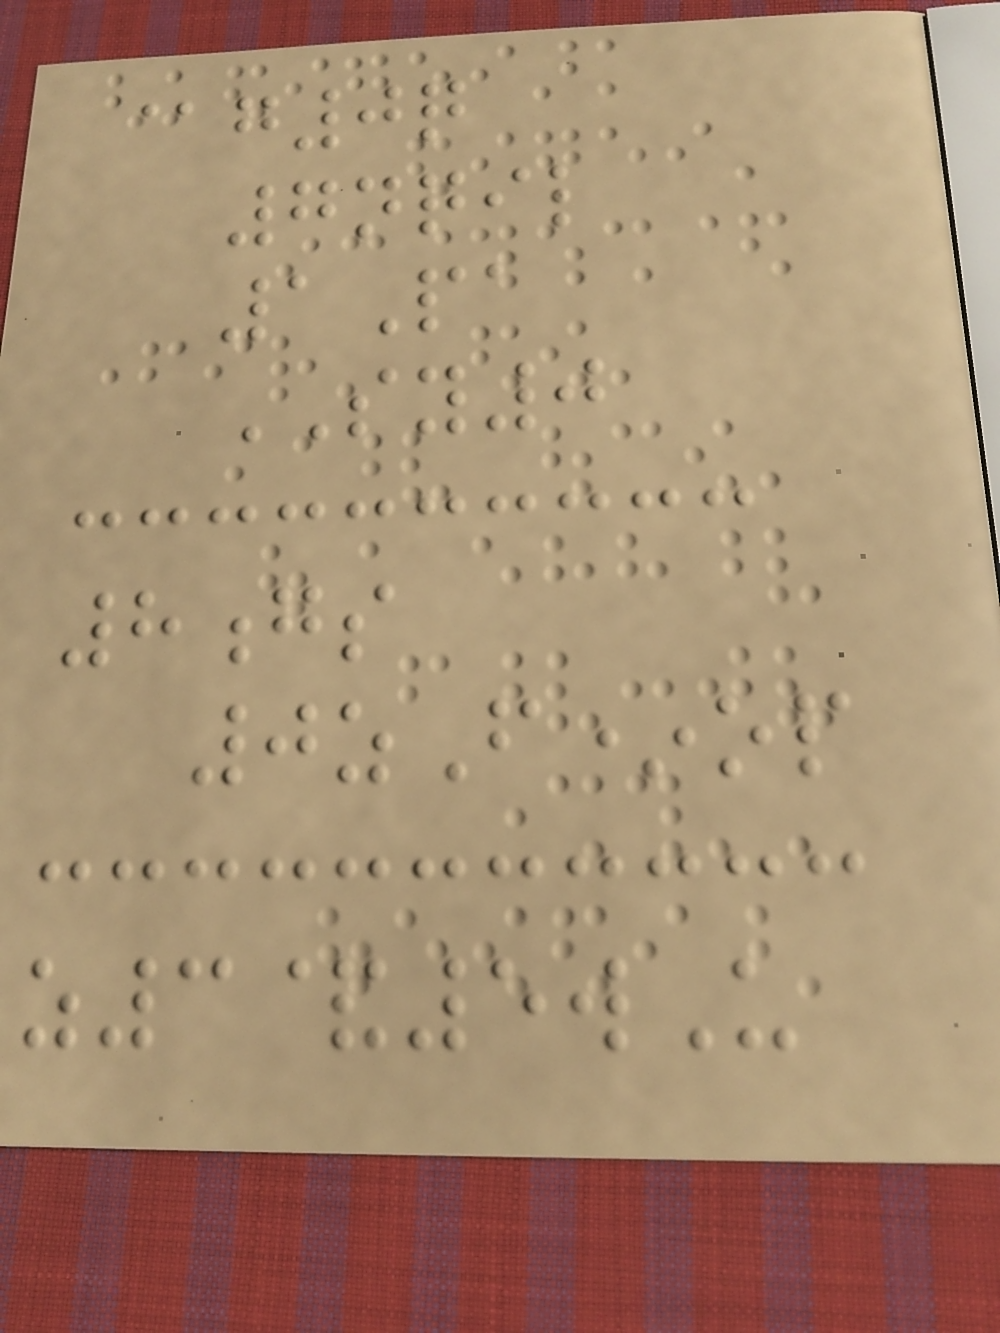@g0q
7nqil
1Pa
SY0
8gs
0zF*op
z3&5wU
